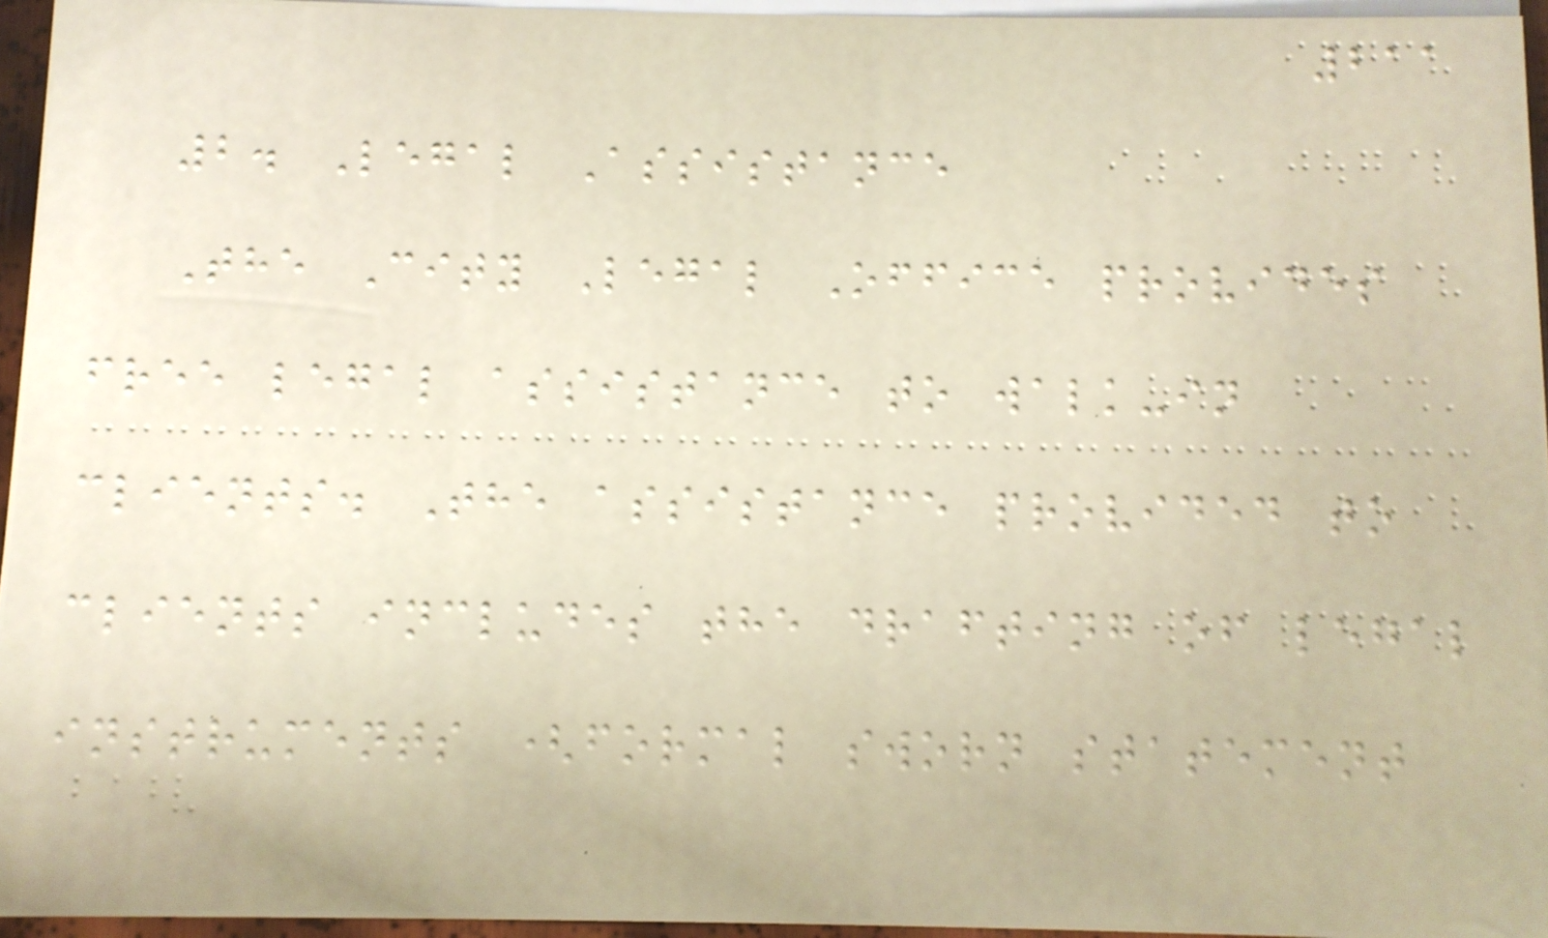211
2. Legal Assistance
The City Legal Office provides
free legal assistance to walk-in
clients. The assistance provided to
clients includes the drafting of legal
instruments (formal sworn statement
